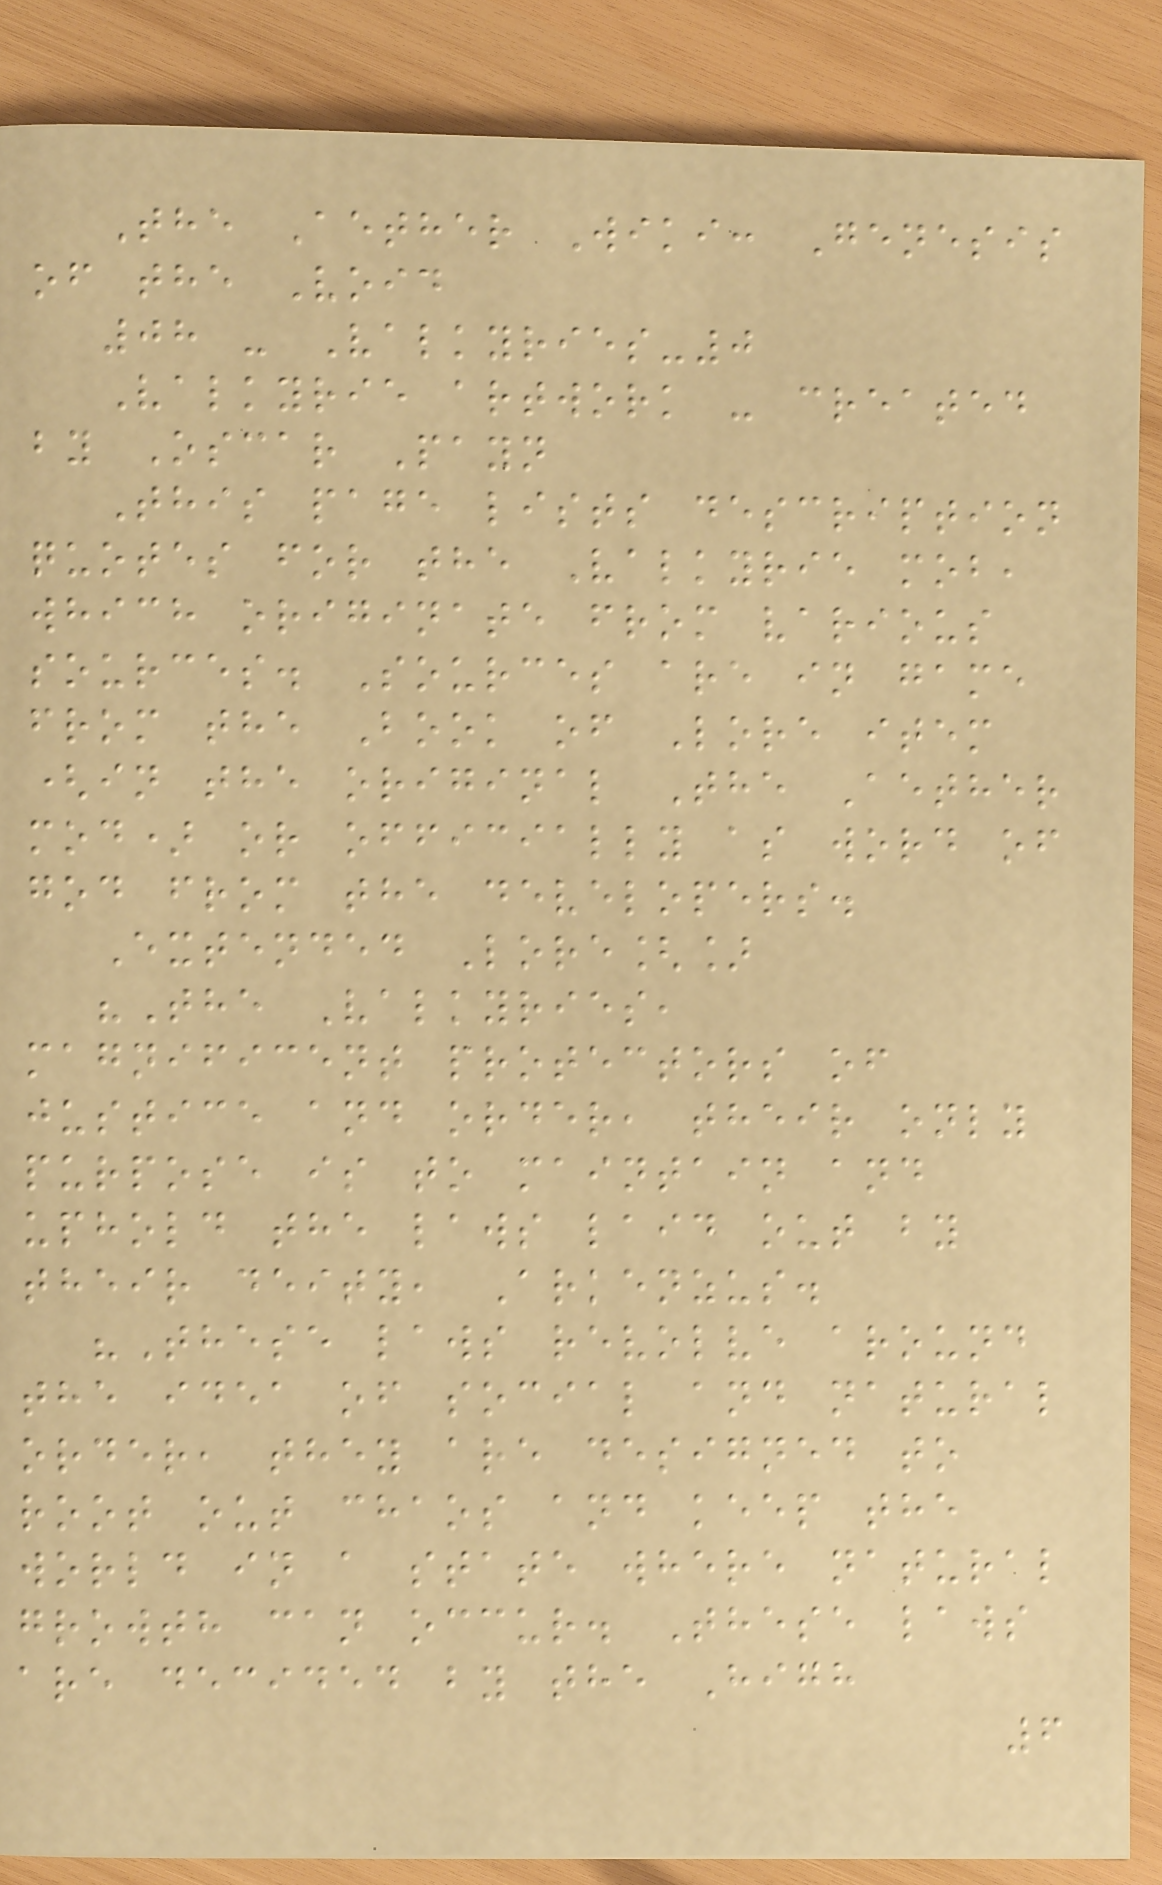The Aether Wiki: Genesis
of the Void
08 - Valkyries-0
Valkyrie artwork - created
by Oscar Payn
This page lists description
quotes for the Valkyrie mob,
which originate from various
sources. Sources are in game
from the Book of Lore item
(in the original The Aether
mod) or officially as word of
god from the developers.
Extended Lore[]
"The Valkyries,
magnificent protectors of
justice and order, their only
purpose is to maintain and
uphold the laws laid out by
their deity, Arkenzus.
"These laws revolve around
the idea of social and natural
order, they are designed to
root out chaos and keep the
world in a state where natural
growth can occur. These laws
are decided by the High
6
